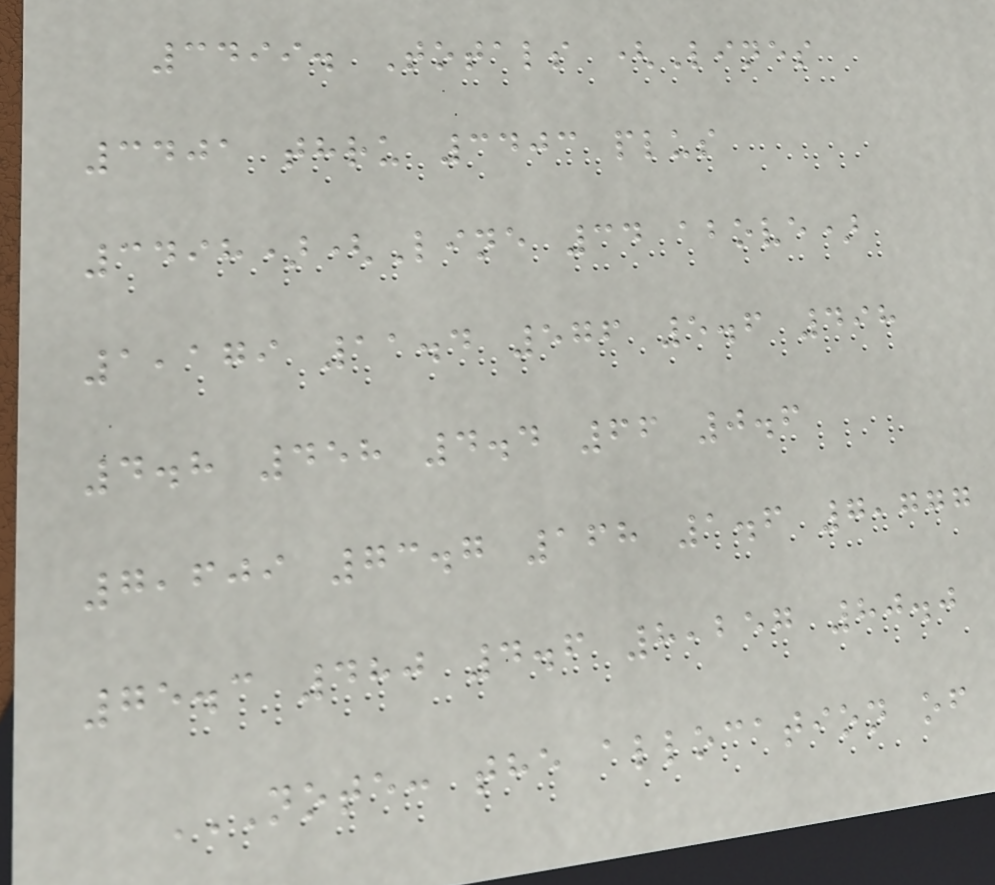3499. Totals (Lines
3401 thru 3403 plus
3498)(Line 34 above)
1,179 11.4 576 5.6 498
4.8 458 4.4 66 0.6
7,609 73.7 168 1.6 7,777
75.3 480 4.6 8,257 80.0
NOTE: THE ALLOCATION OF
